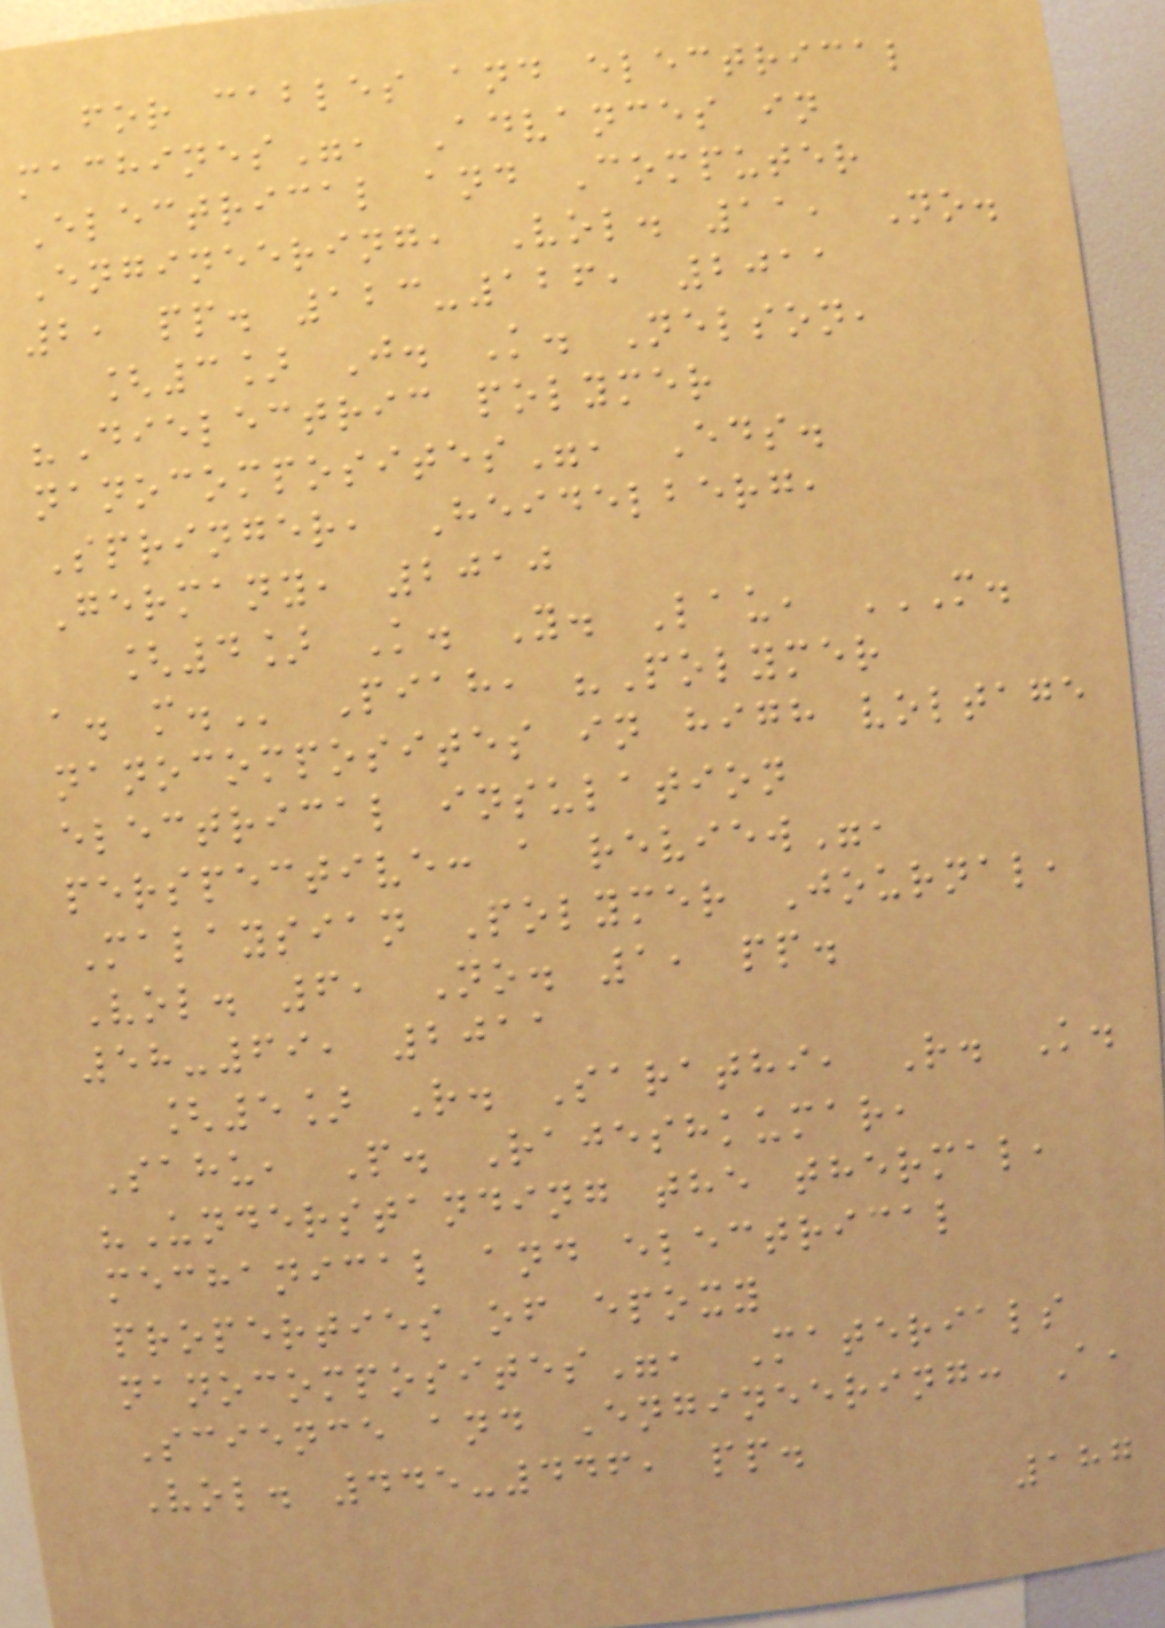for cables and electrical
machines", Advances in
Electrical and Computer
Engineering, Vol. 11, No.
2, pp. 123-126, 2011
[3] J. K. Nelson,
"Dielectric polymer
nanocomposites", Eds.
Springer, Heidelberg,
Germany, 2010
[4] K. Y. Lau, M.
A. M. Piah, "Polymer
nanocomposites in high voltage
electrical insulation
perspective: a review",
Malaysian Polymer Journal,
Vol. 6, No. 1, pp.
58-69, 2011
[5] R. Sarathi, R. K.
Sahu, P. Rajeshkumar,
"Understanding the thermal,
mechanical and electrical
properties of epoxy
nanocomposites", Materials
Science and Engineering: A,
Vol. 445-446, pp.
187
